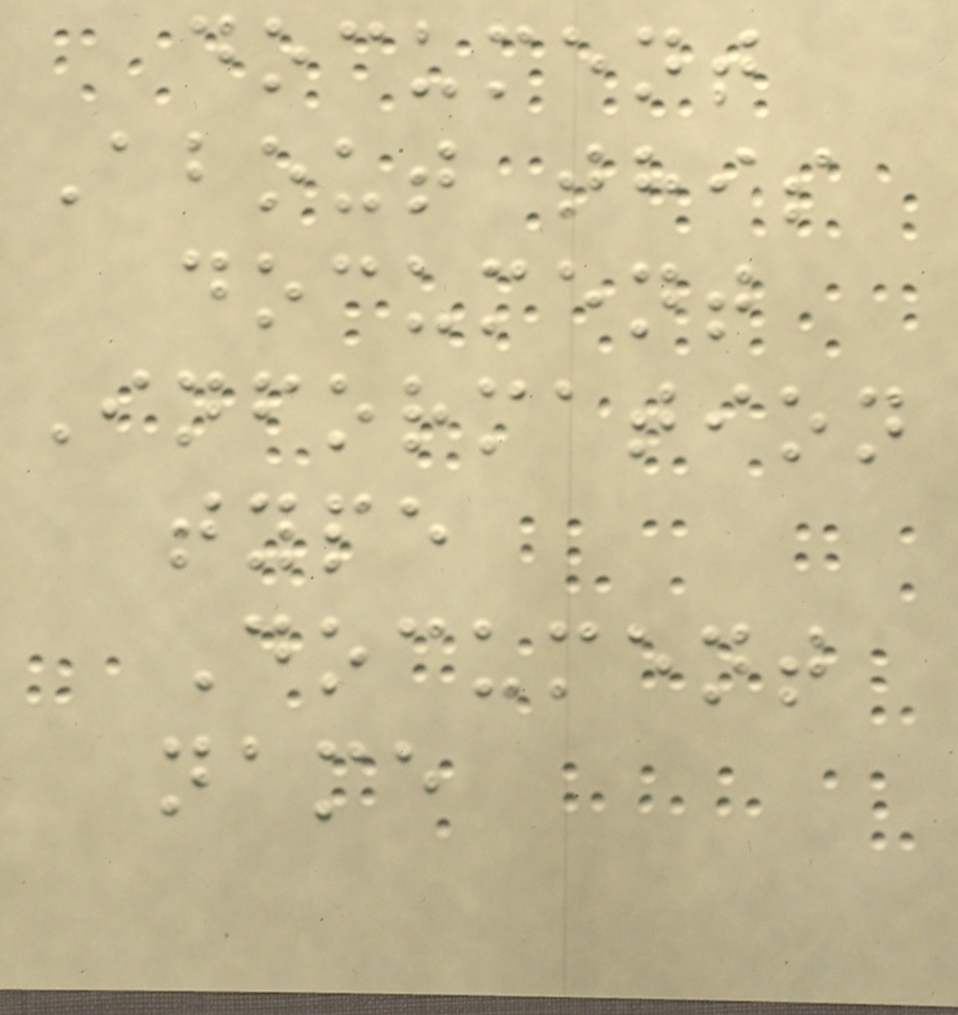document
About this
document
Information
type
Document
name
